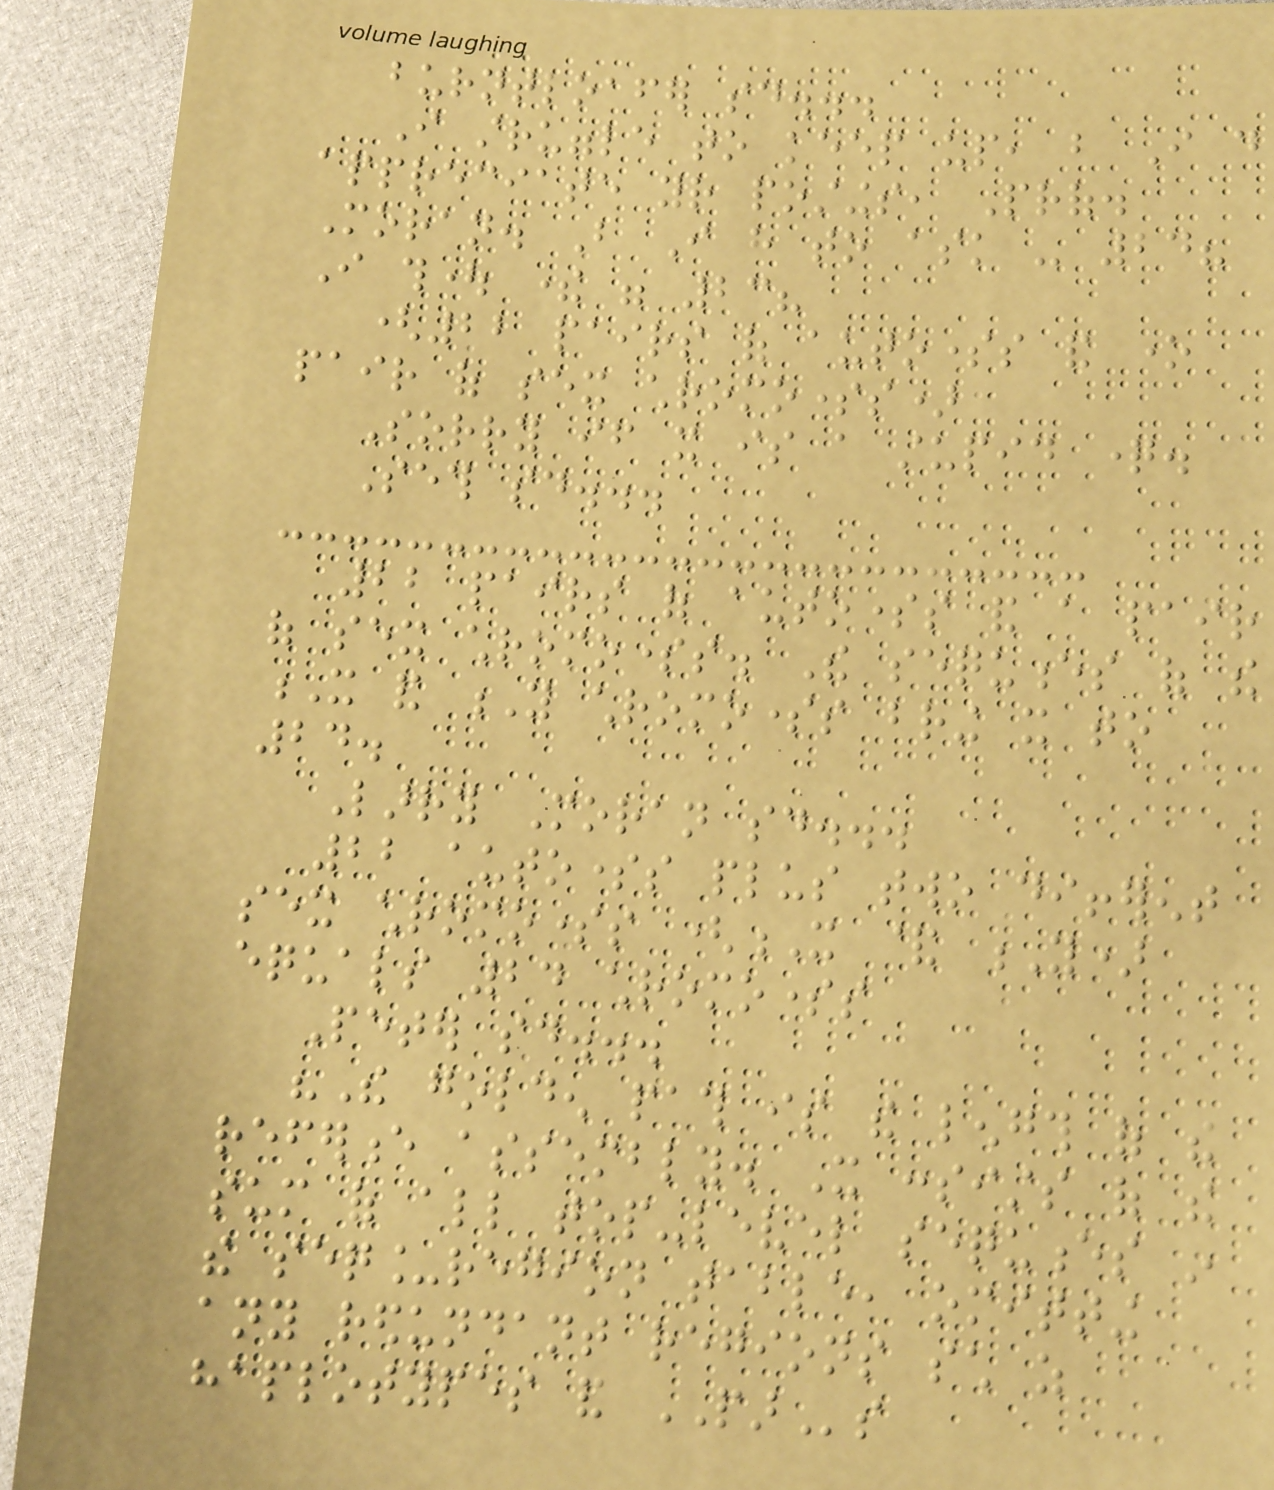burntloafer said...
I struggle to keep up, but I do
appreciate your postings, Prof.
Moran. But I have to ask - 24?
I thought there were 23?
(22 pairs of autosomes and one
pair of sex chromosomes)
Sorry if it is a stupid question.
Seth said...
22 pairs of autosomes and a pair
of sex chromosomes. The sequences of the
X and Y chromosomes bring it to
24.
Larry Moran said...
22 autosomes plus two different
sex chromosomes (X & Y)
equals 24 chromosomes
Peter said...
"The golden path is the length of the
reference assembly. It consists of the
sum of all top-level sequences in
the seq_region table, omitting
any redundant regions such as
haplotypes and PARs
